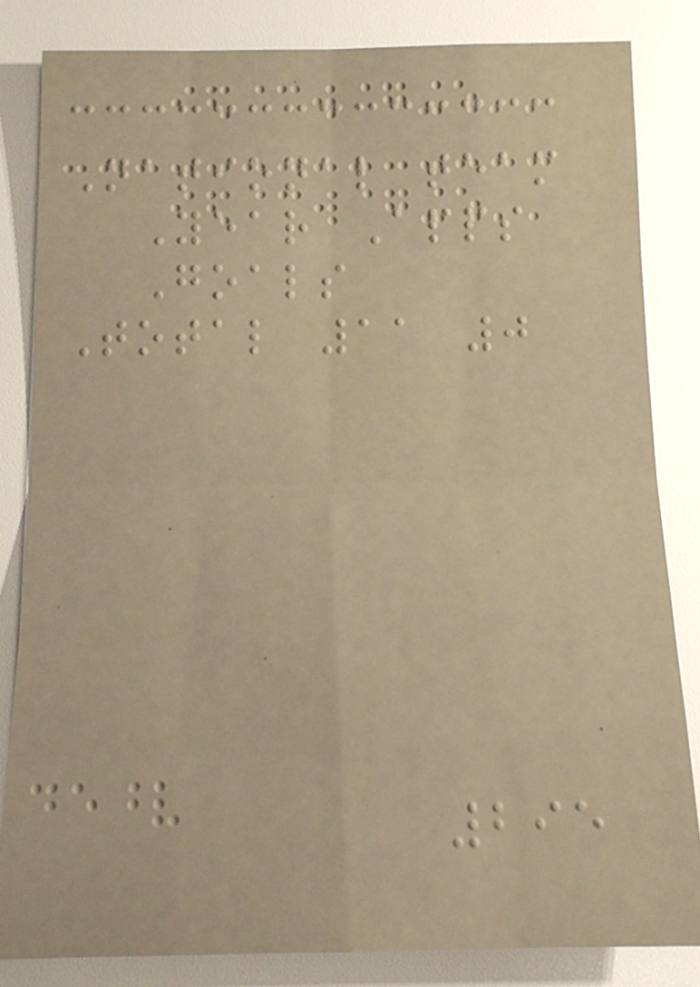National team
Year Apps
Goals
Total 11 0
295
